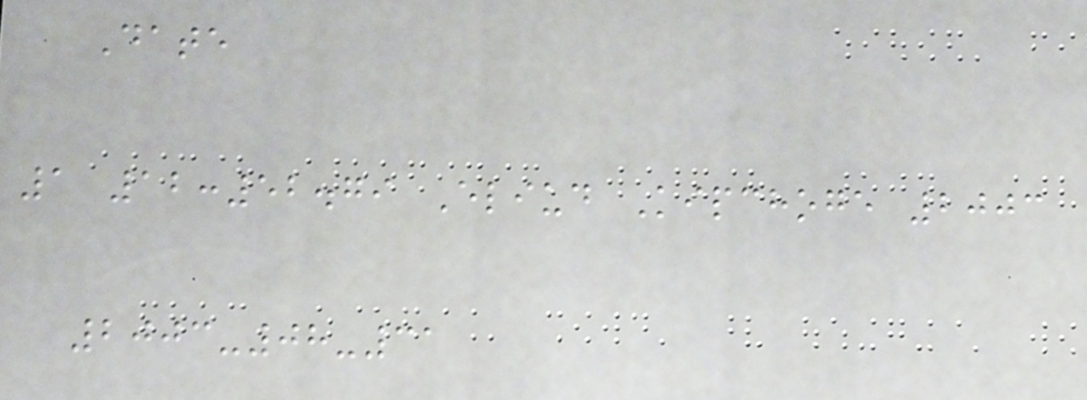Date
1 12:52.79 Eliud Kipchoge 2003
2003-08-31
